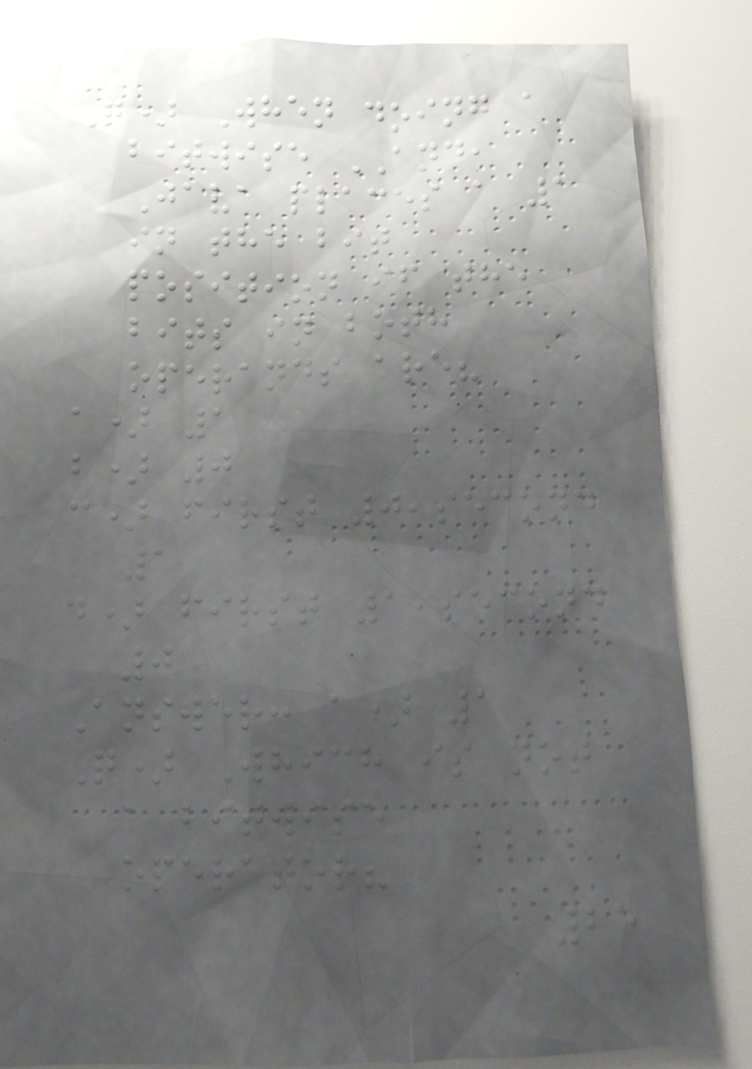Q) When doing a
bitwise AND,
Java places a 1
in the bit
position if the
bits in both
operands are?
a) 1
b) 0
c) first 0,second
1
d) first 1,second
0
Answer: a) 1
Q) Which is not
a bitwise
operator?
25
